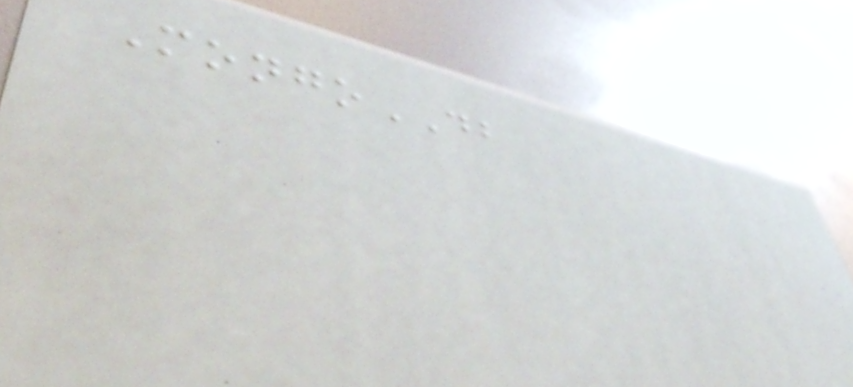MongoDB
